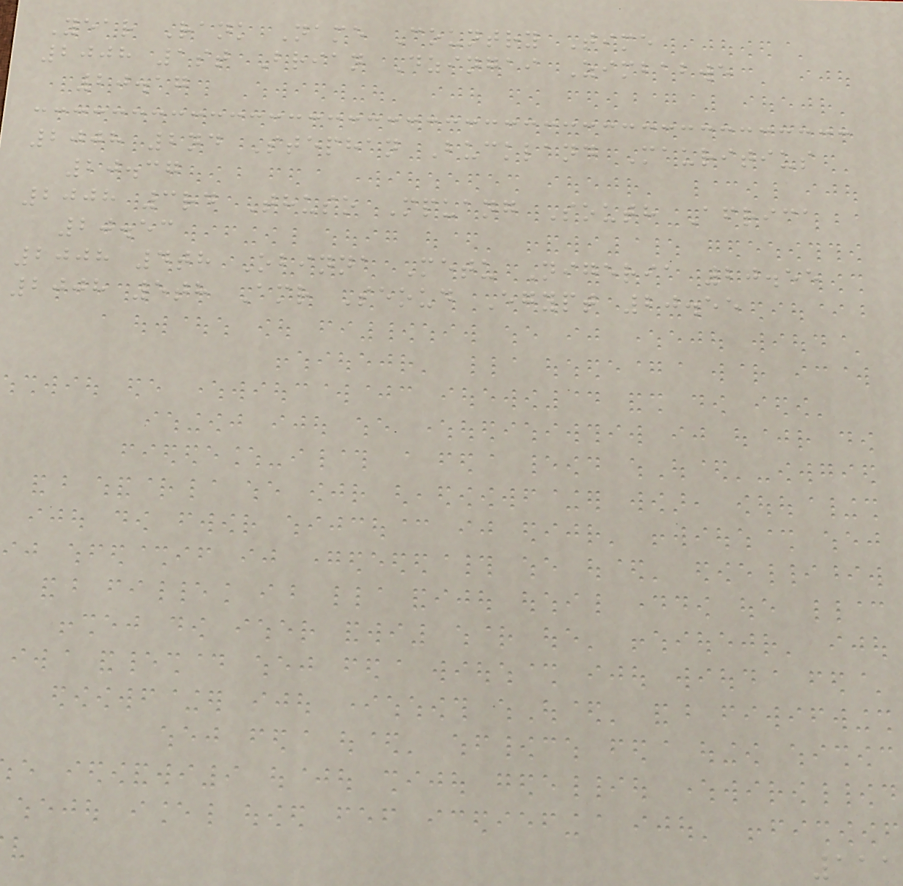Year Rank Name Country Time
2008 1st Brian Dzingai Zimbabwe
20.17
2008 2nd Stephan Buckland Mauritius
20.37
2008 3rd Thuso Mpuang South Africa
20.53
2008 4th Obinna Metu Nigeria 20.55
2008 5th Amr Seoud Egypt 20.55
111
